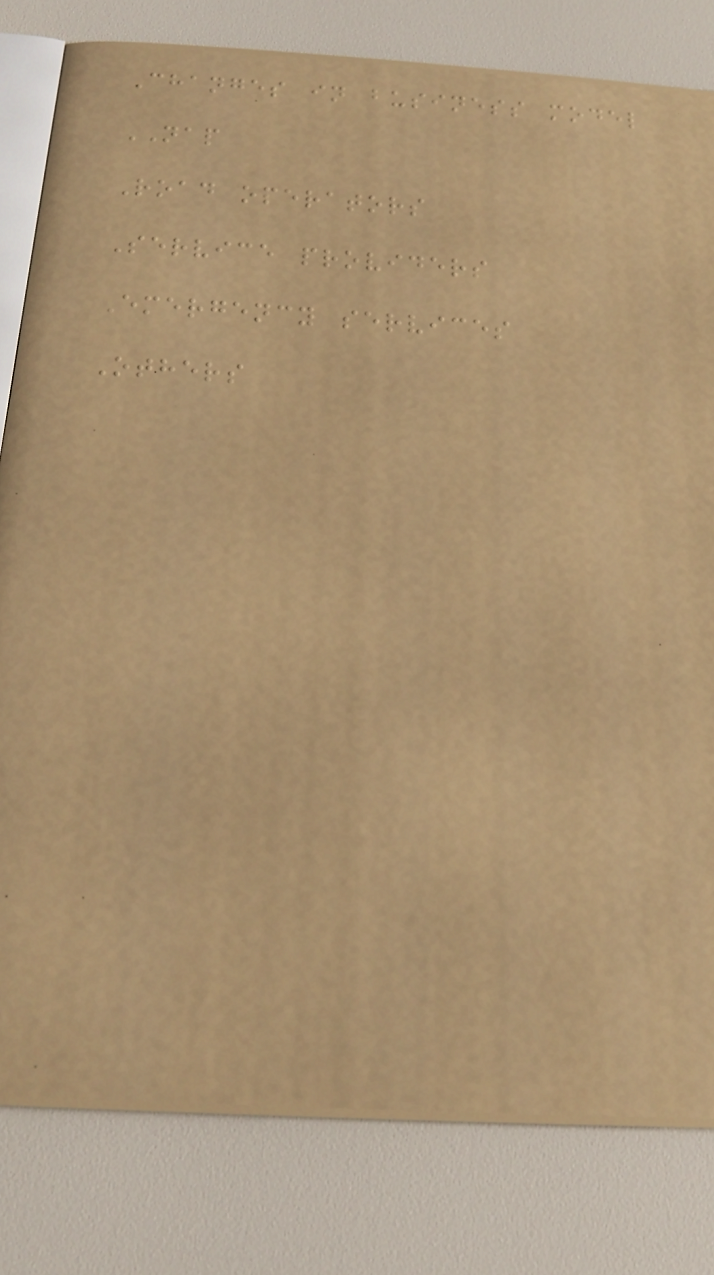Changes in business model
NAP
Road operators
Service providers
Emergency services
Others
